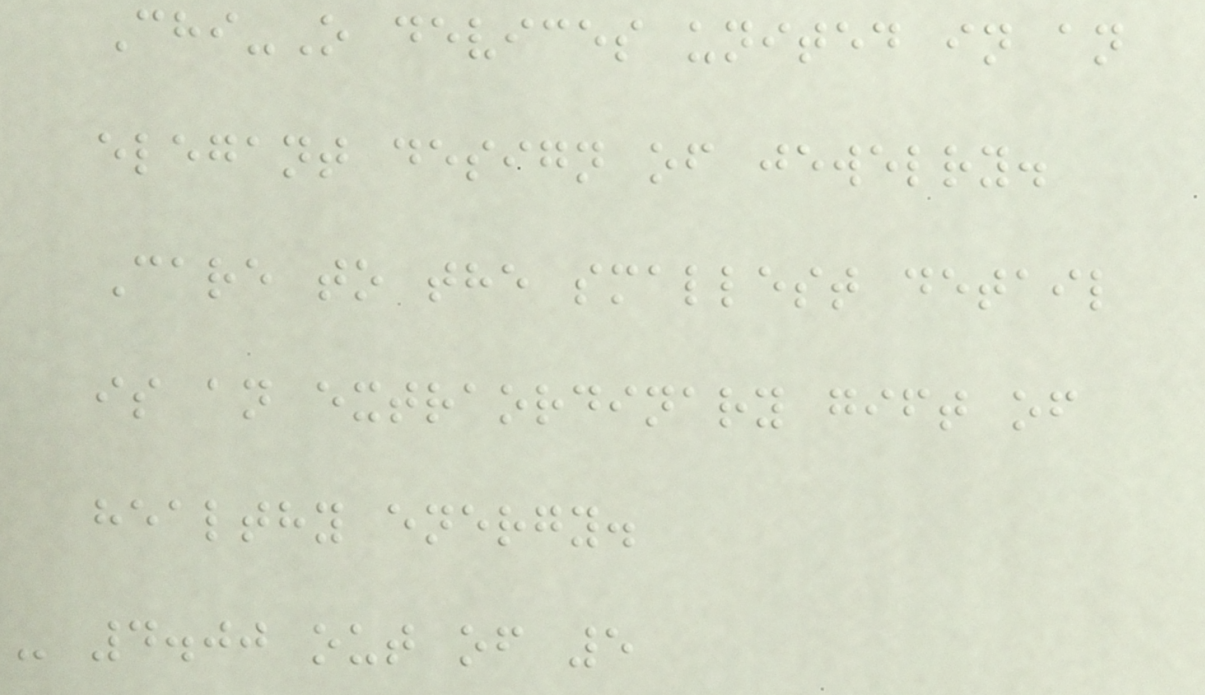Chi-O devices united in an
elegant design of jewelry.
Care to the smallest detail
is an extraordinary gift of
healthy energy.
- 4.00 out of 5
